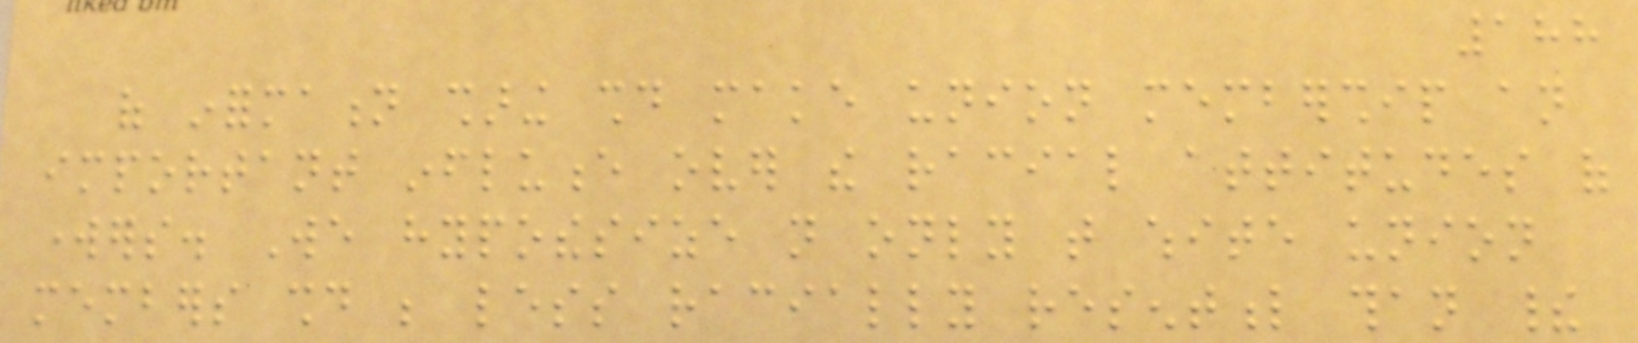188
of information sharing should make union membership an
important influence over the racial attitudes of
workers. We hypothesize not only that white union
members should be less racially resentful than their
